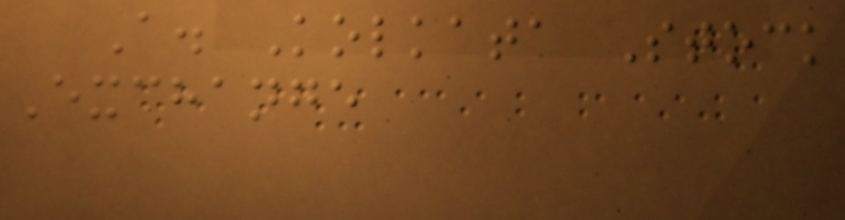A. Kolkata Stock
Exchange
